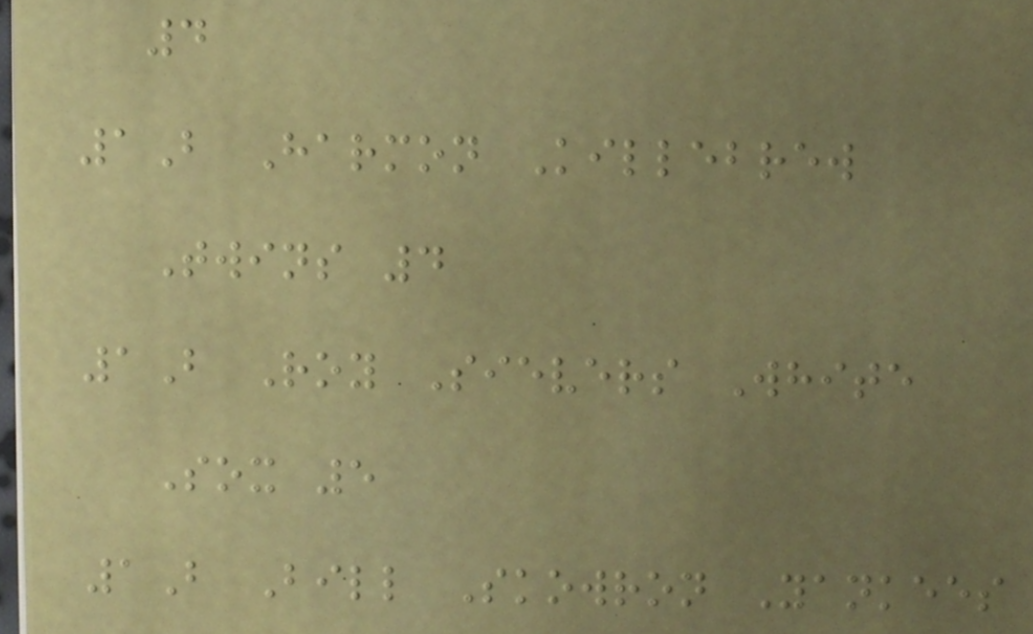4
1B Harmon Killebrew
Twins 4
1B Roy Sievers White
Sox 5
1B Bill Skowron Yankees
